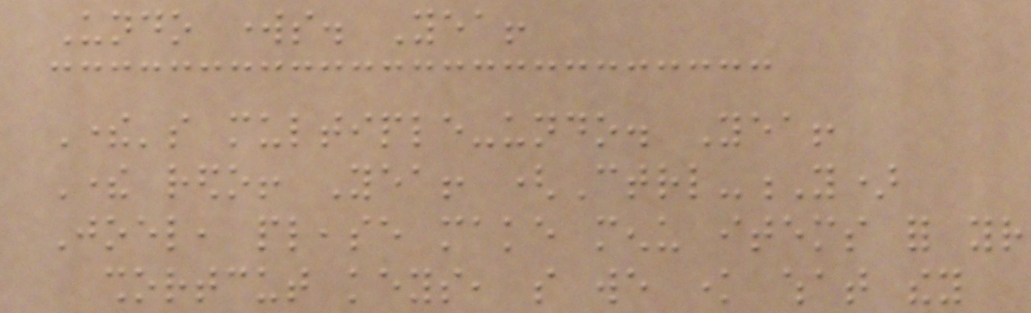Undo works. Yea!
There's multiple-undo. Yea!
There redo! Yea! (Ctrl-Y)
Joel, please make menu items for your
shortcut keys, so we know what they
